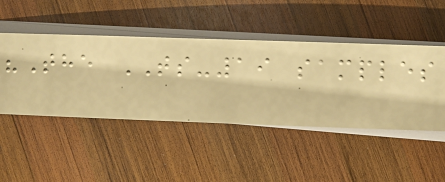"The TS-19 samples
